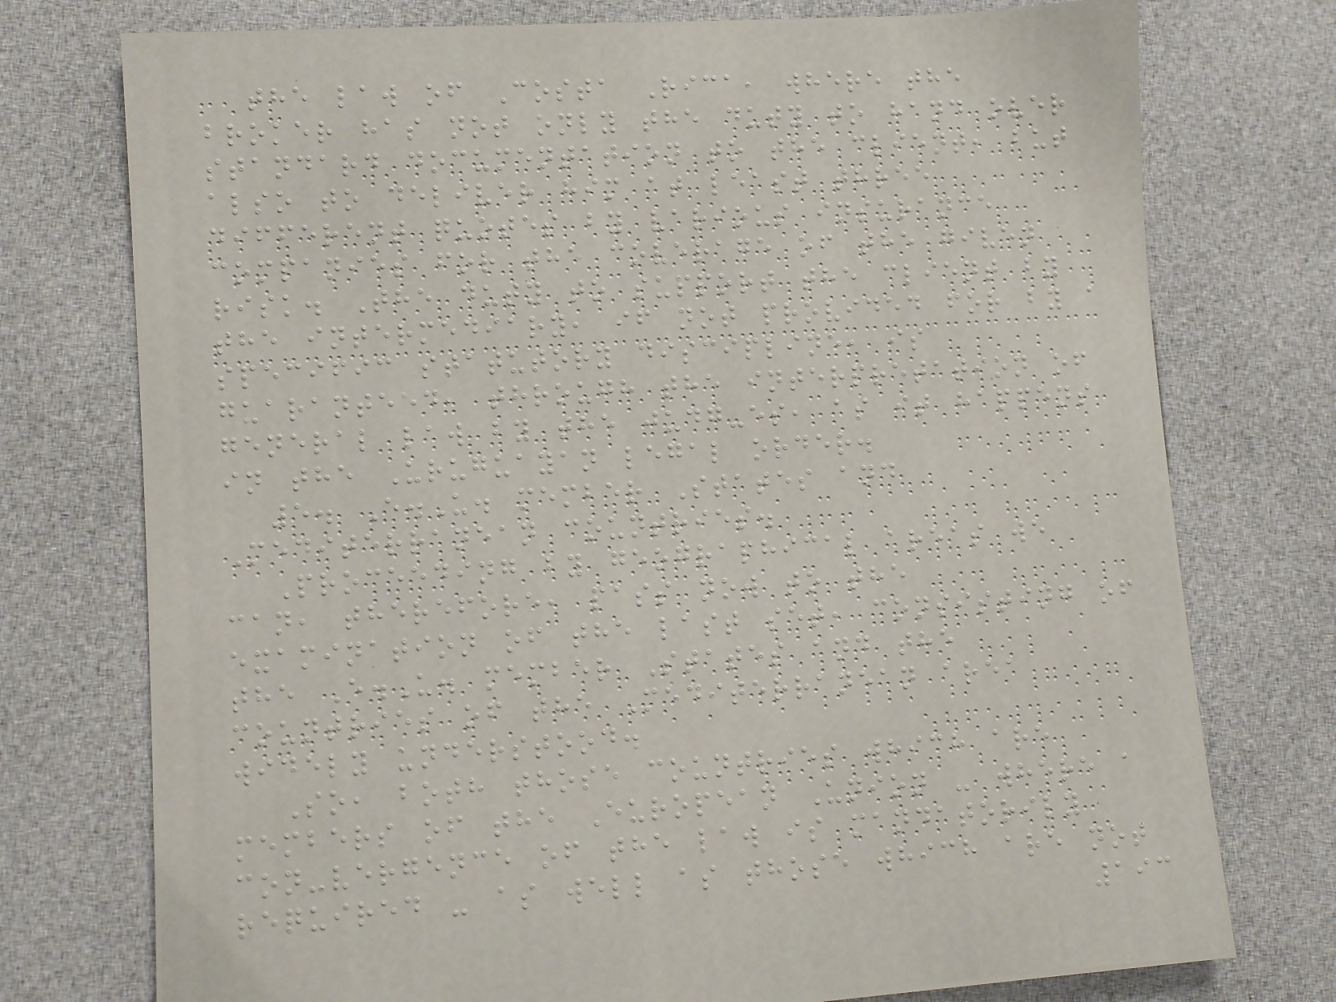the law of Costa Rica, where the
broker has not only the duty to hand over
standard documentation to the client, but
also to deliver him at least three
different quotes by various insurance
companies for the coverage of the given
risk. The duty to support the client by
the intermediary, if not provided for by a
specific statutory discipline, is
guaranteed, through the interpretation of
general law by the judg-es, as it happens
in the Uruguayan legal order.
5. E.U. member States and
Mediterranean countries.
Proceeding by geographical areas we
can, therefore, pass now to the
examination of the last set, consisting of
the E.U. member States and the
countries of the Mediterranean area
widely understood.
So, both those countries which are
members of the European Union - where a
con-vergence of the law is mandatorily
required - as well as those which are not
193
